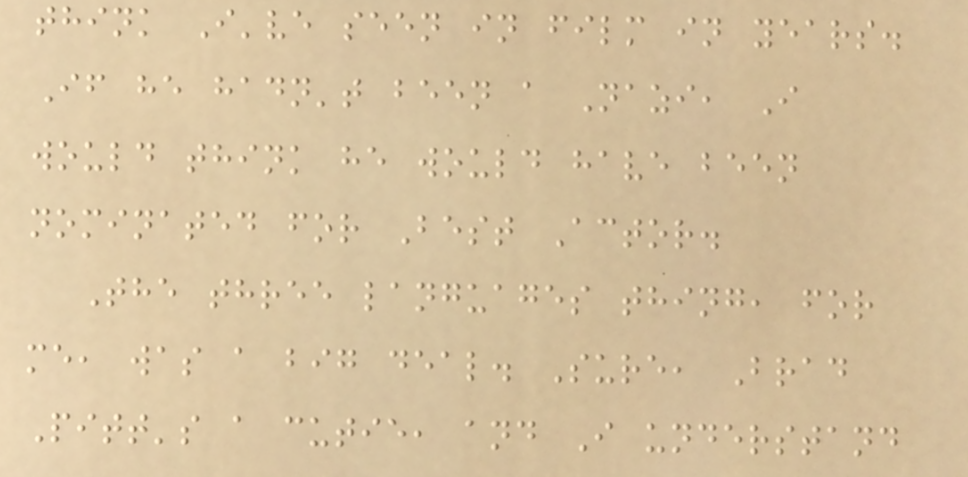think I've seen in film in years.
If he hadn't been a Nazi, I
would think he would have been
nominated for Best Actor.
The three languages thing, for
me, was a big deal. Sure, Brad
Pitt's a cutie, and I understand
